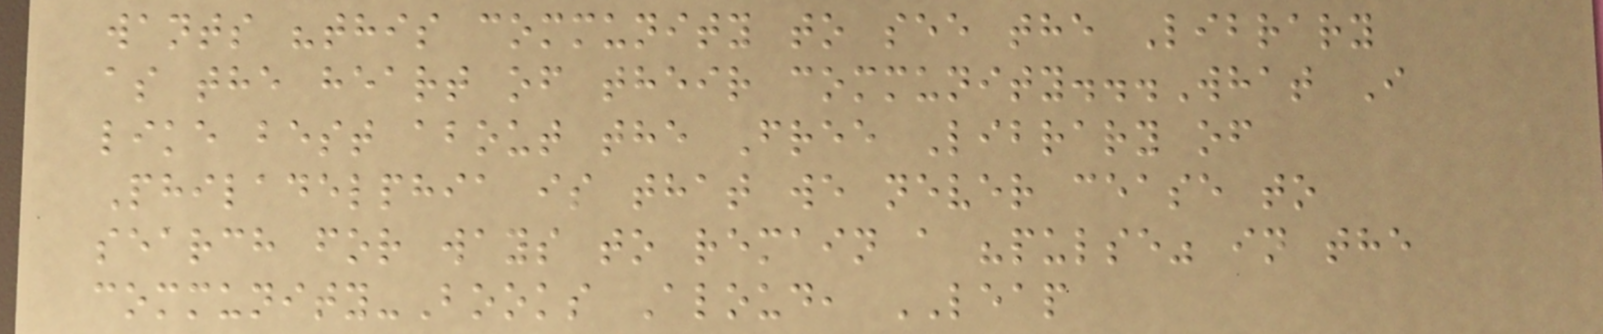wants "this community to see the Library
as the heart of their community...What I
like best about the Free Library of
Philadelphia is that we never cease to
search for ways to remain a "pulse" in the
community-Books Aloud, LEAP
